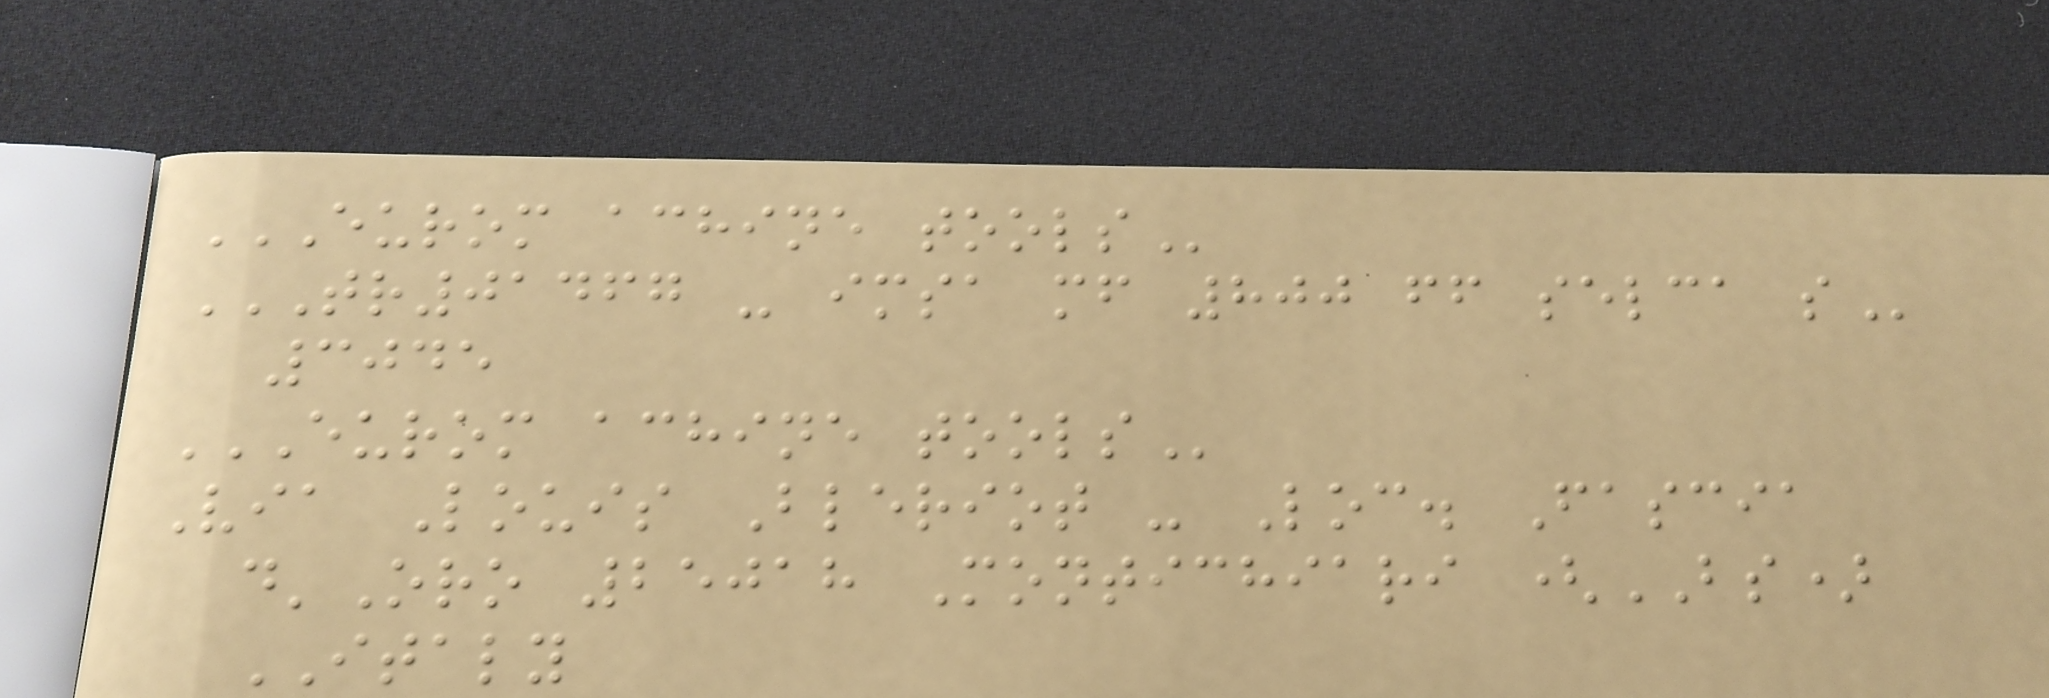EUROM ACHINE TOOLS
TR01467 - IMSA MF 800 FF SELCA S
3045
EUROM ACHINE TOOLS
Via Louis Bleriot - Loc. Fascia
d'Oro 25018 Montichiari (BS)
ITALY
